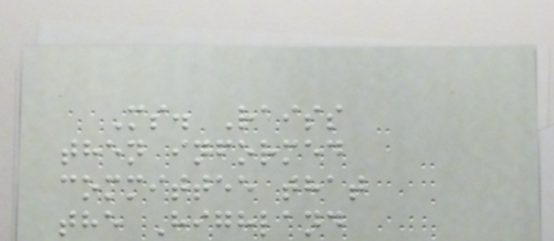Ms. Raiss
then informed
committee that
the Highland
